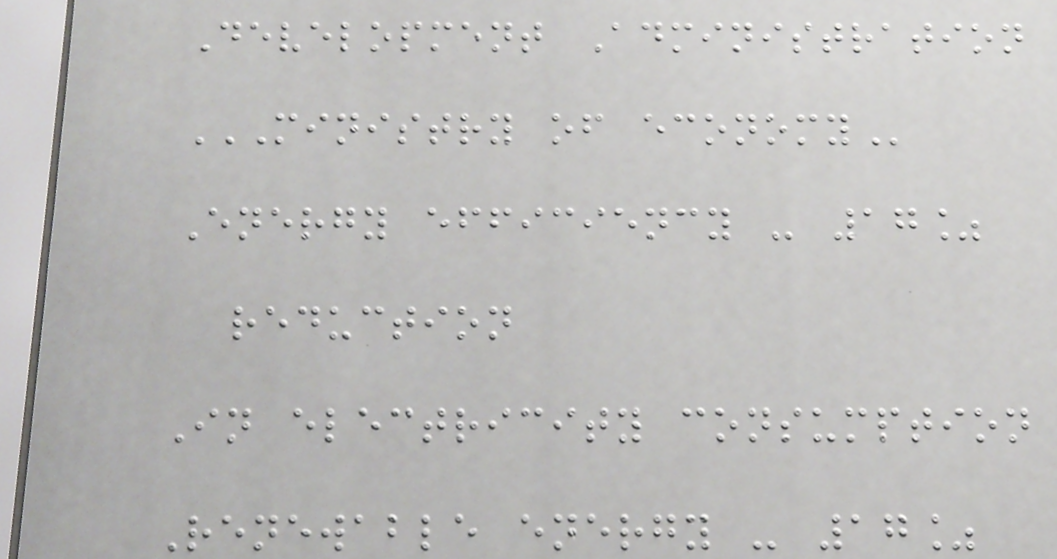Development Administration
MINISTRY OF ECONOMY
Energy efficiency - 17%
reduction
In electricity consumption
Renewable energy - 17%
